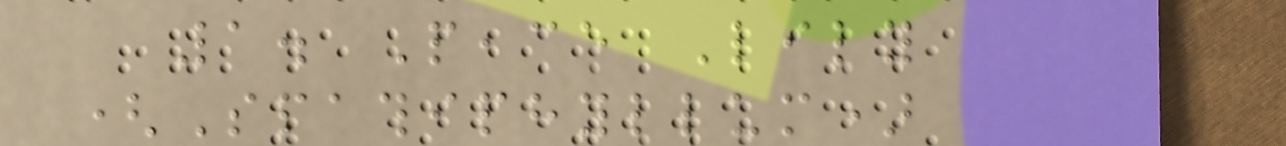1. Peace Lily
(Spathiphyllum)
